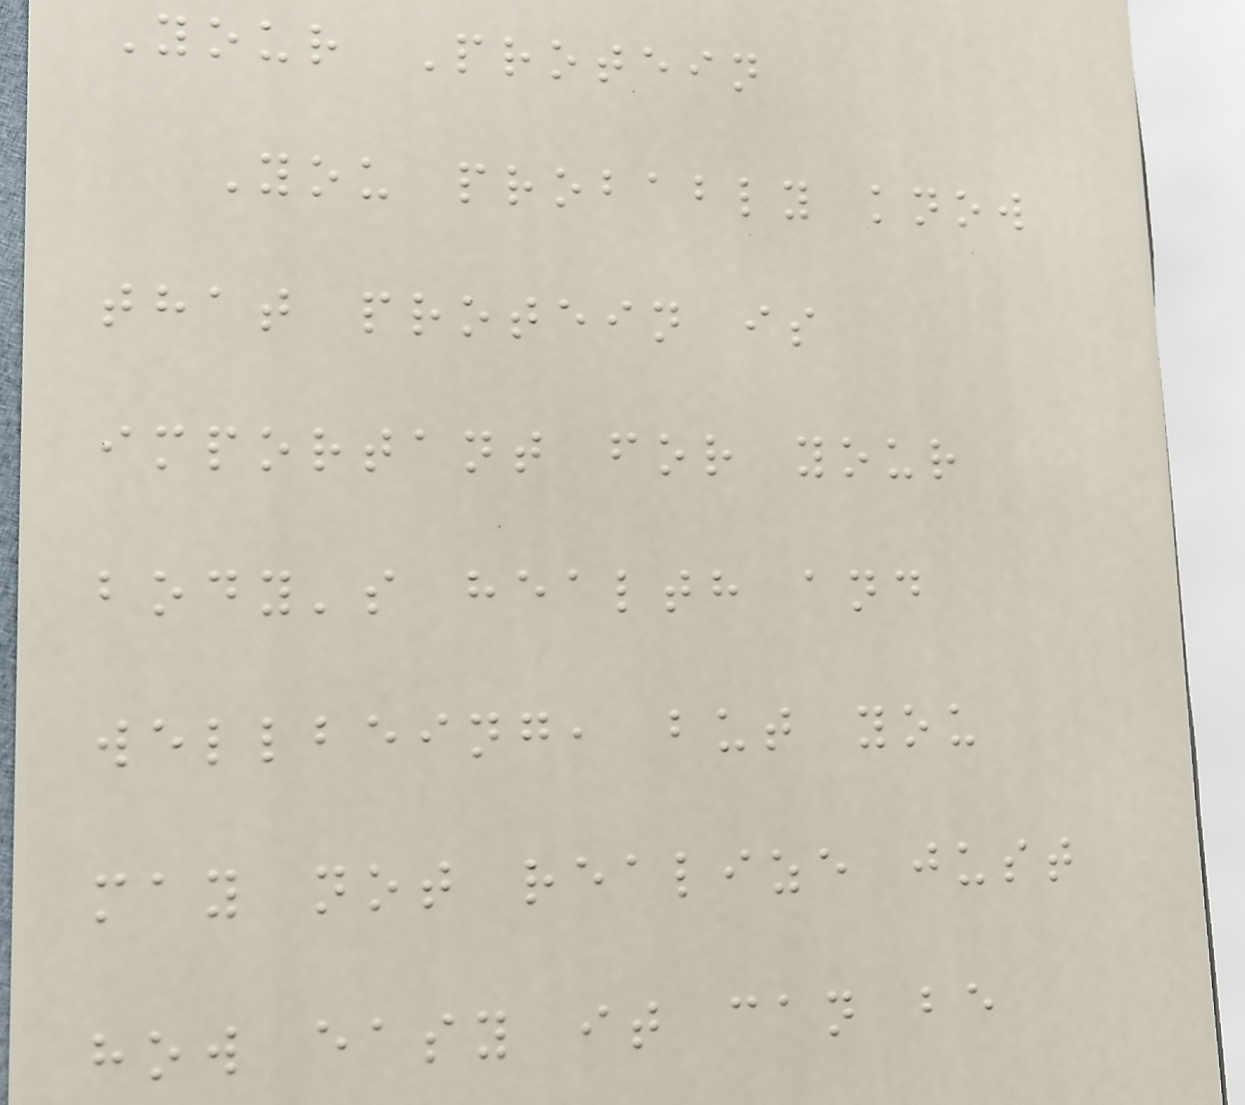Your Protein
You probably know
that protein is
important for your
body's health and
wellbeing, but you
may not realize just
how easy it can be
